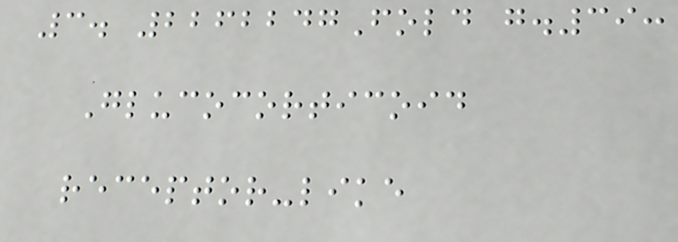3. 2262247Fold g.39:
Glucocorticoid
receptor-like
